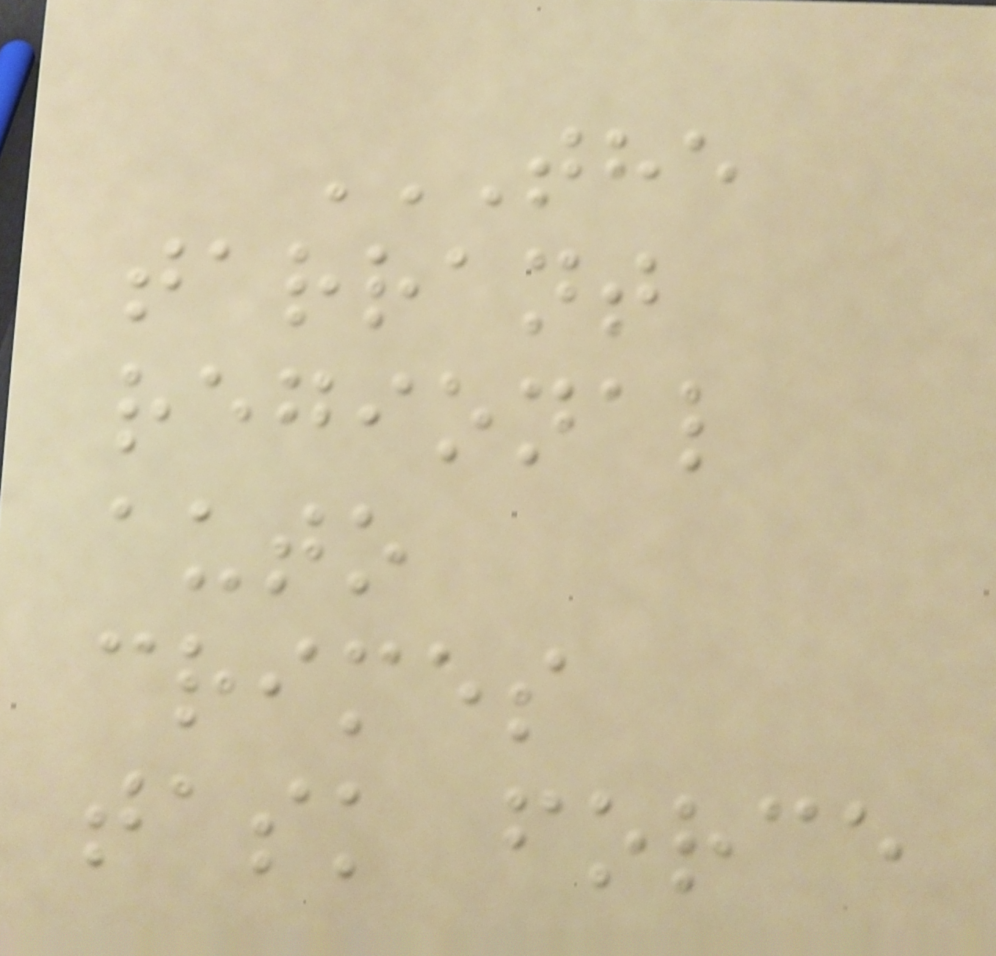THE
TARRANT
REGIONAL
AUTO
CRIMES
TASK FORCE
